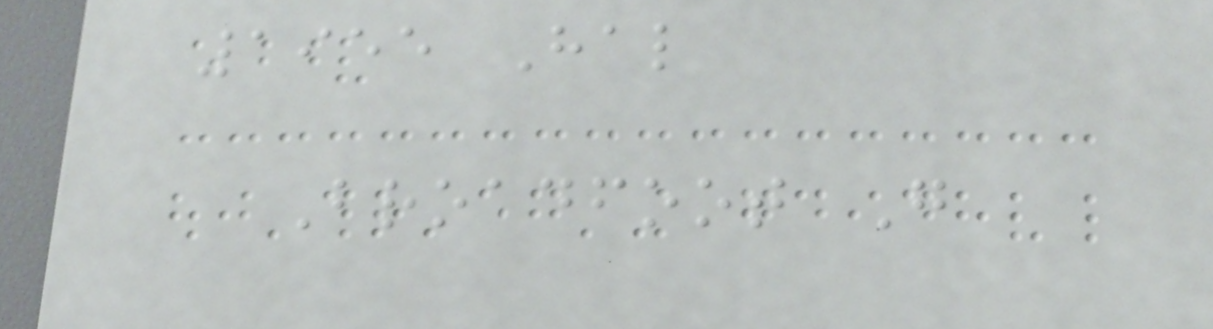1955 Hal
Broadfoot G
